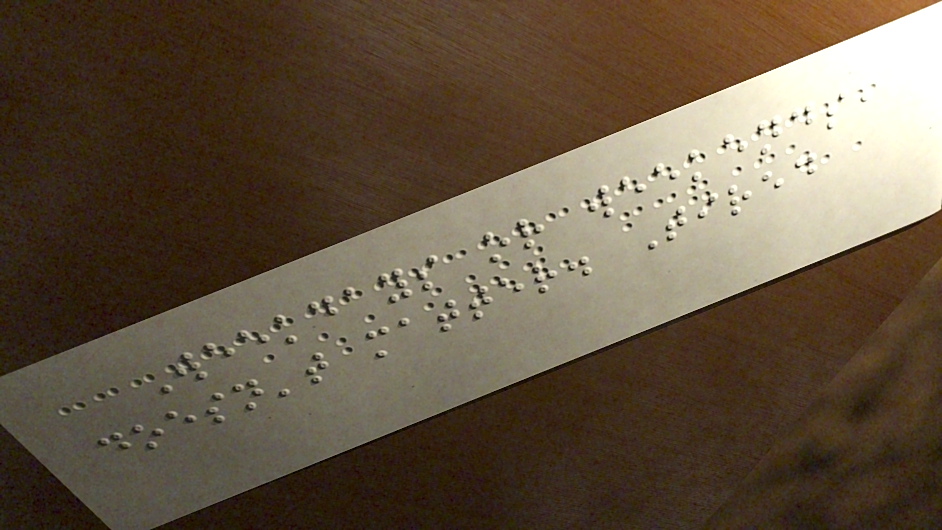Weekdays or weekends,
doesn't matter. Tired
